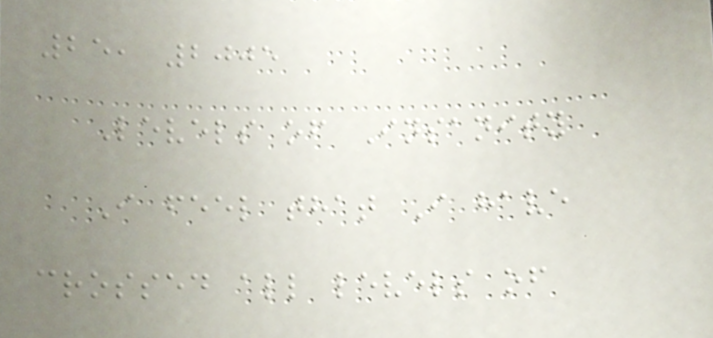25, 2005
Levels of Insanity
I feel that I have
crossed all levels of
